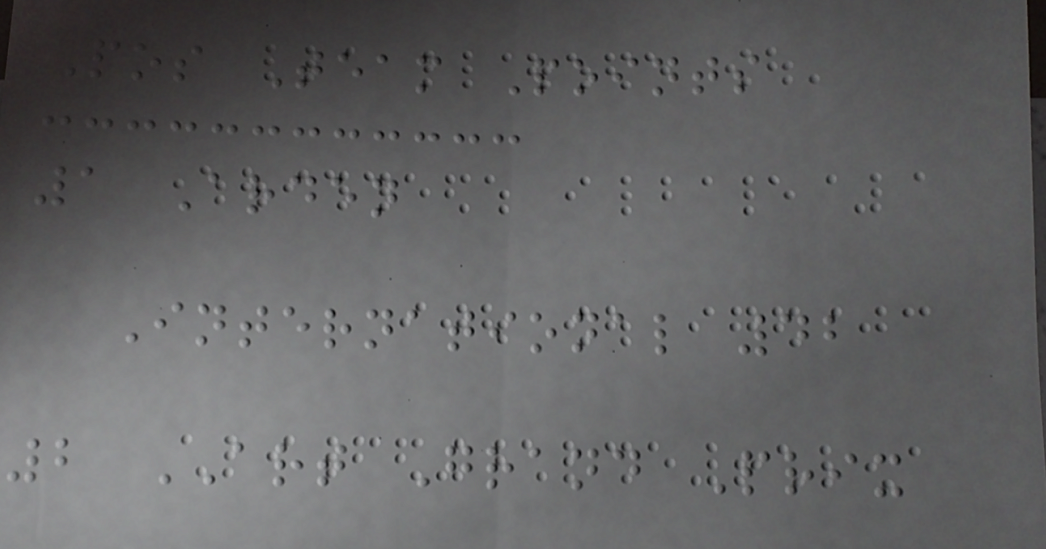Pos Team Points
1 Arden
International 42
2 ART Grand Prix
